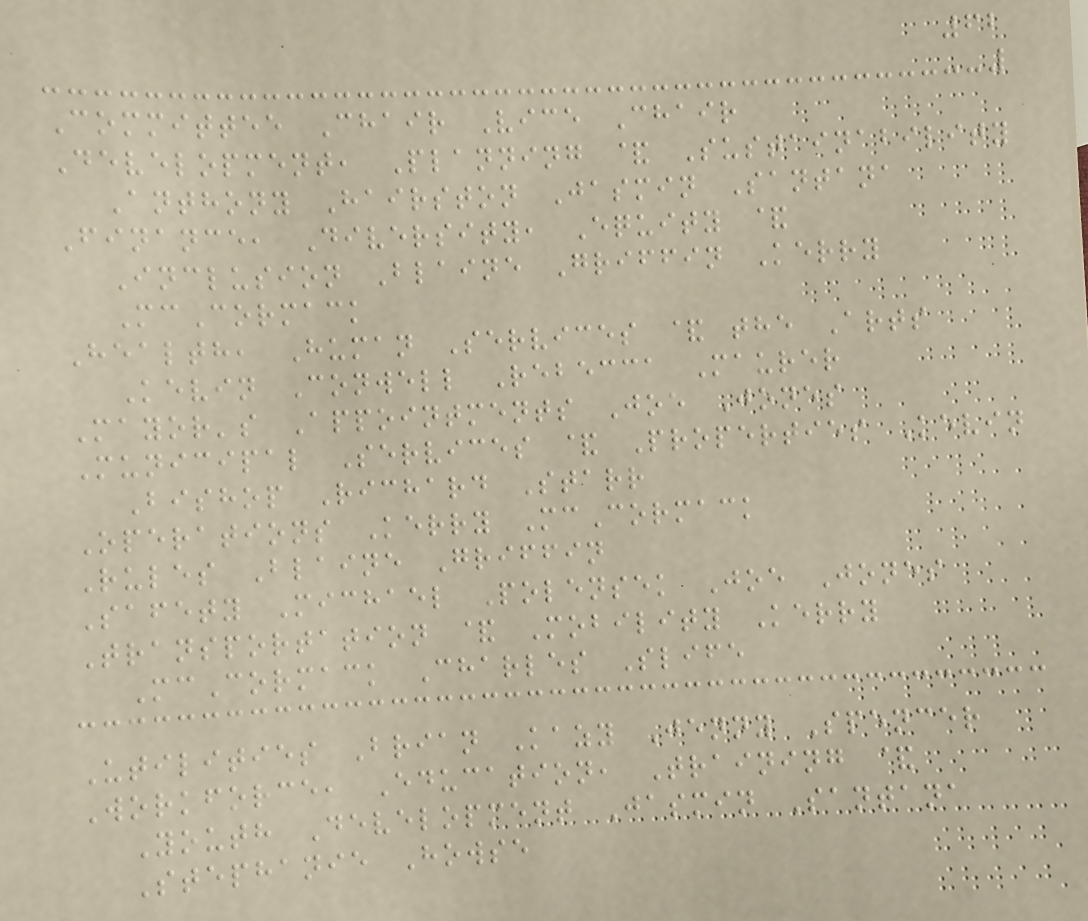62
Committee Chair Vice Chair
Development, Planning & Sustainability
Anthony Hairston Jasmin Santana
Finance, Diversity, Equity &
Inclusion Blaine Griffin Kerry
McCormack
Health, Human Services & the Arts
Kevin Conwell Rebecca Maurer
Mayor's Appointments Joe Jones
Municipal Services & Properties Kevin
Bishop Richard Starr
Operations Kerry McCormack
Rules Blaine Griffin
Safety Michael Polensek Joe Jones
Transportation & Mobility Kerry
McCormack Charles Slife
Utilities Brian Kazy Jenny Spencer
Workforce, Education, Training &
Youth Development Jasmin Santana
Stephanie Howse
